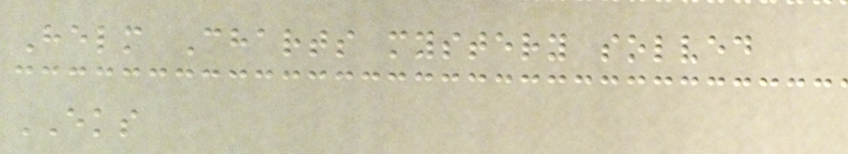Helm Charts mystery solved
EKS
